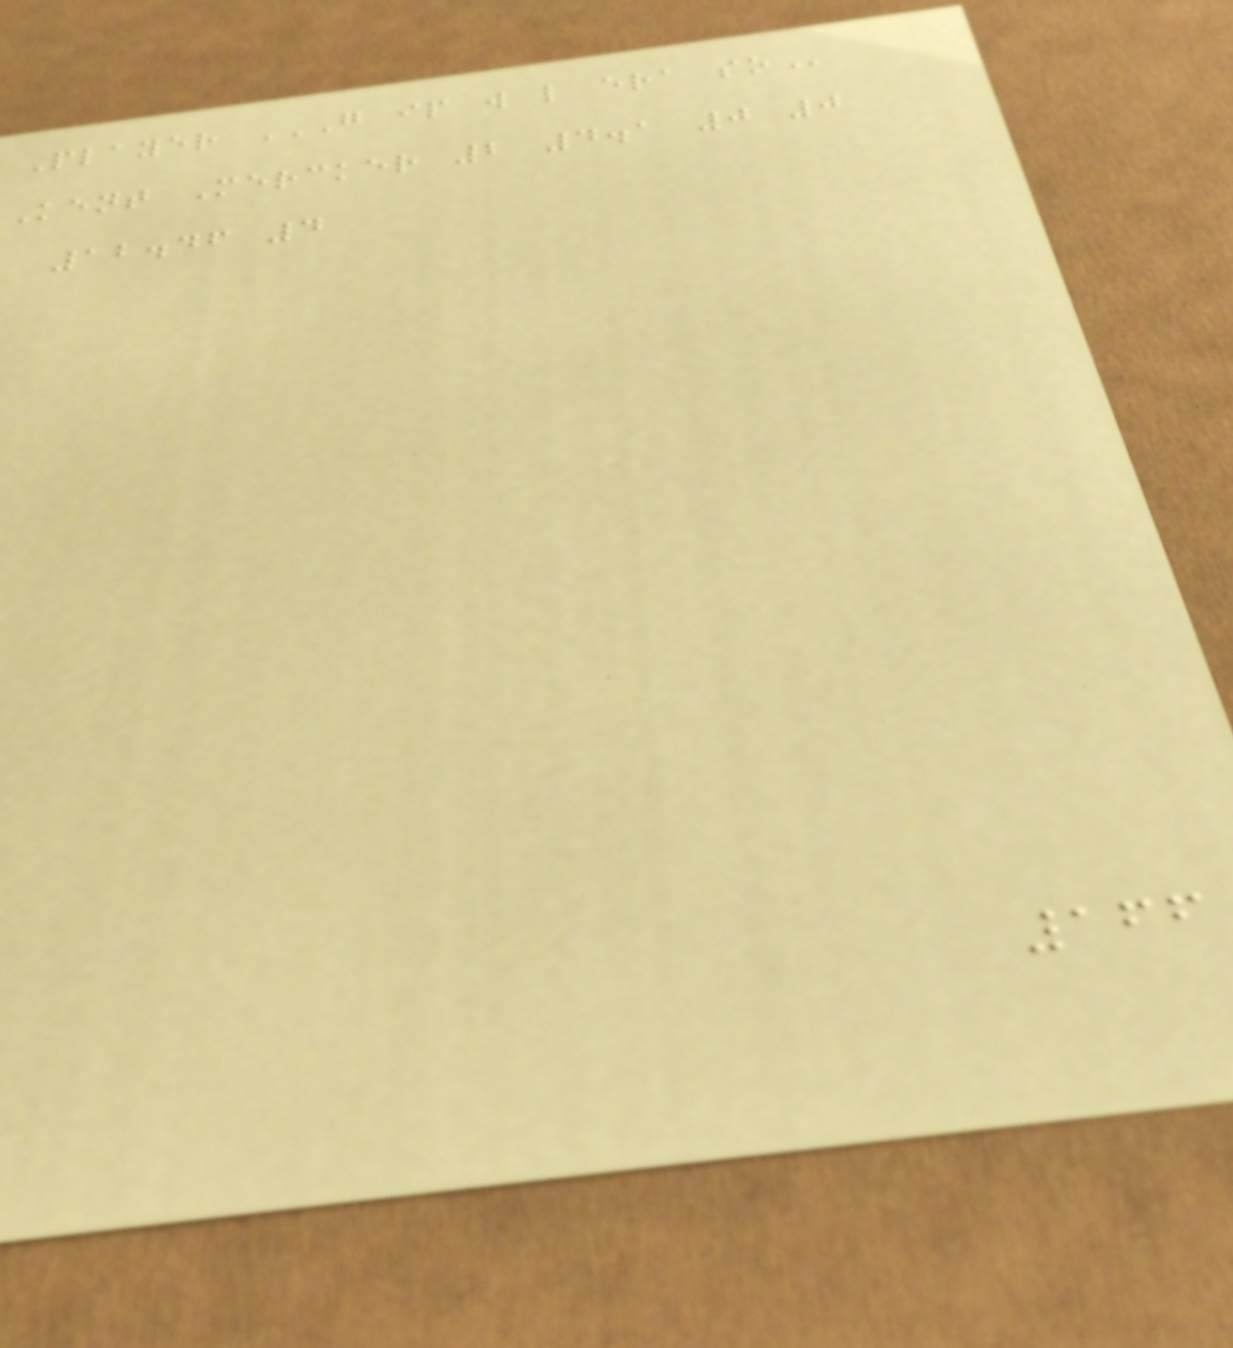Player G IP W L ERA SO
Kent Mercker 2 4.1 0 0
12.46 4
166
